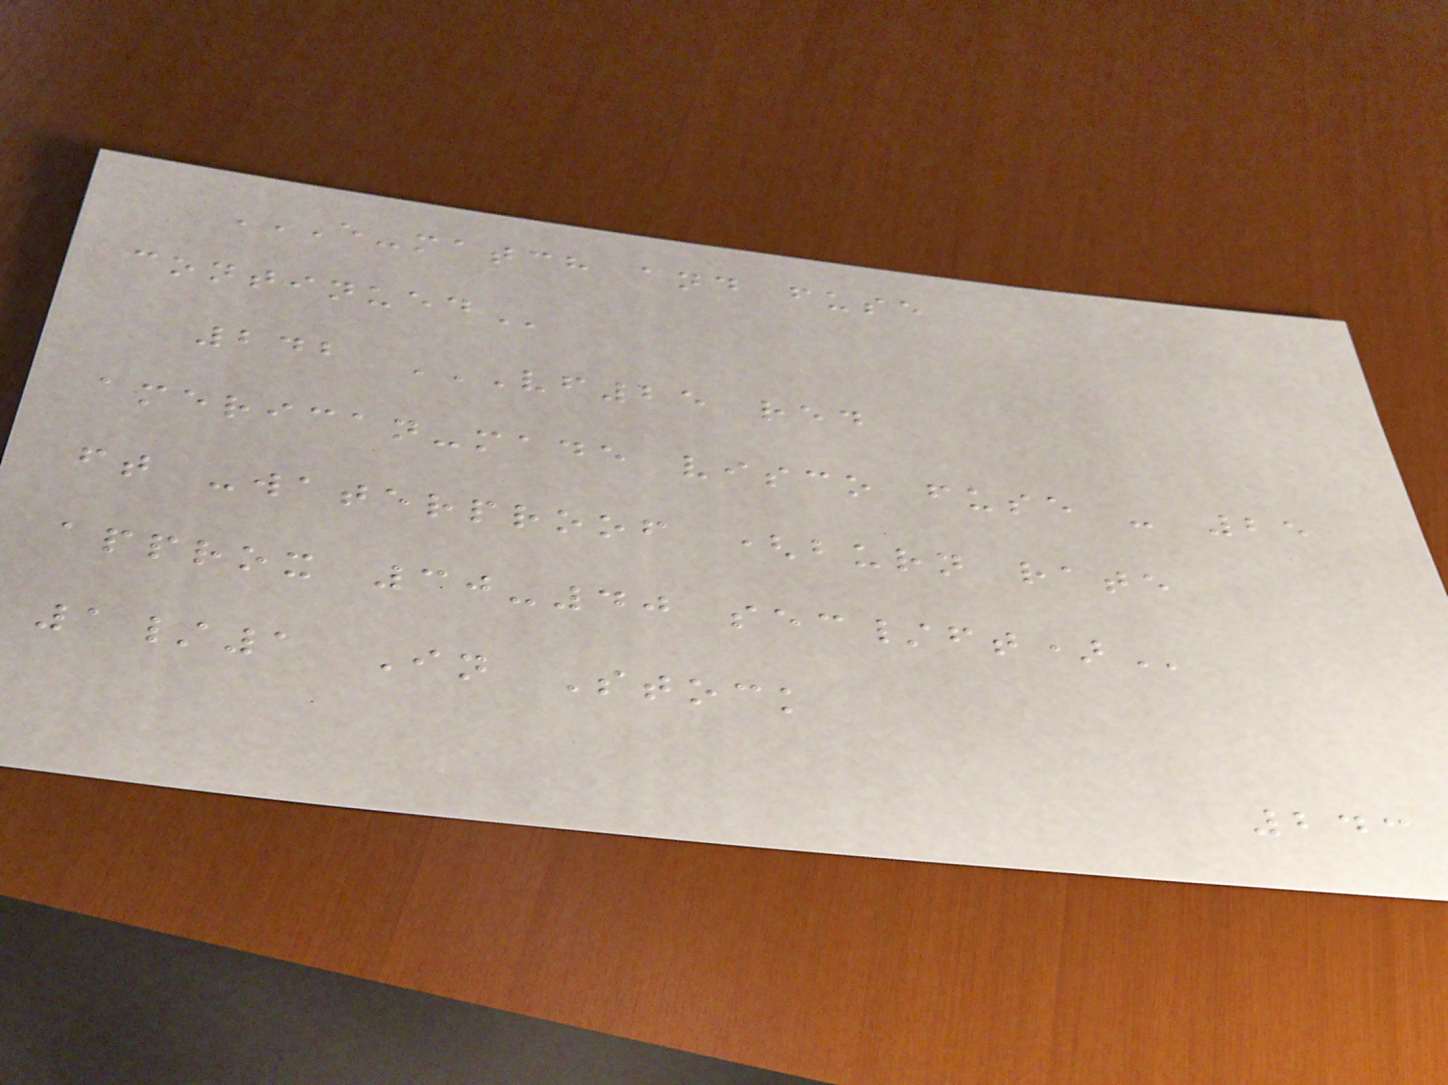E-MATCH AND FUSE
CONTINUED
242 VF25 RED
AMERICAN-MADE VISCO FUSE - 25
FT -WATERPROOF (BURN RATE
APPROX 30-40 SEC/FT)
1/1 In Stock
243
